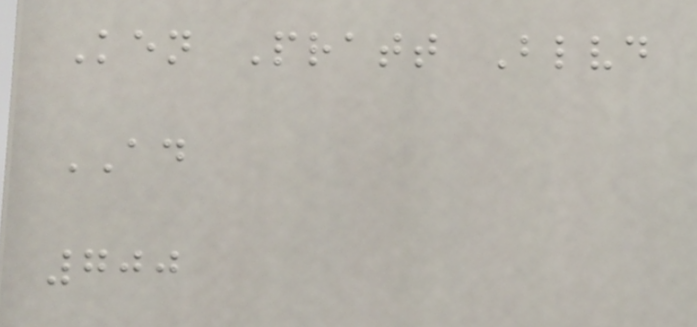Ken Pratt Blvd
AD
700
